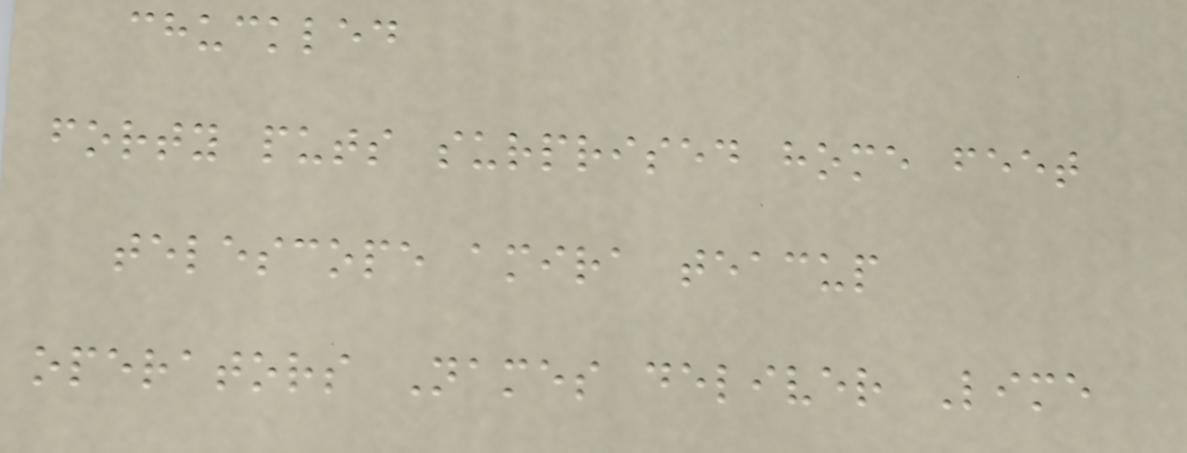chuckled
forty puts surprised home feet
telescope amira teacup
operators Names deliver Lime
